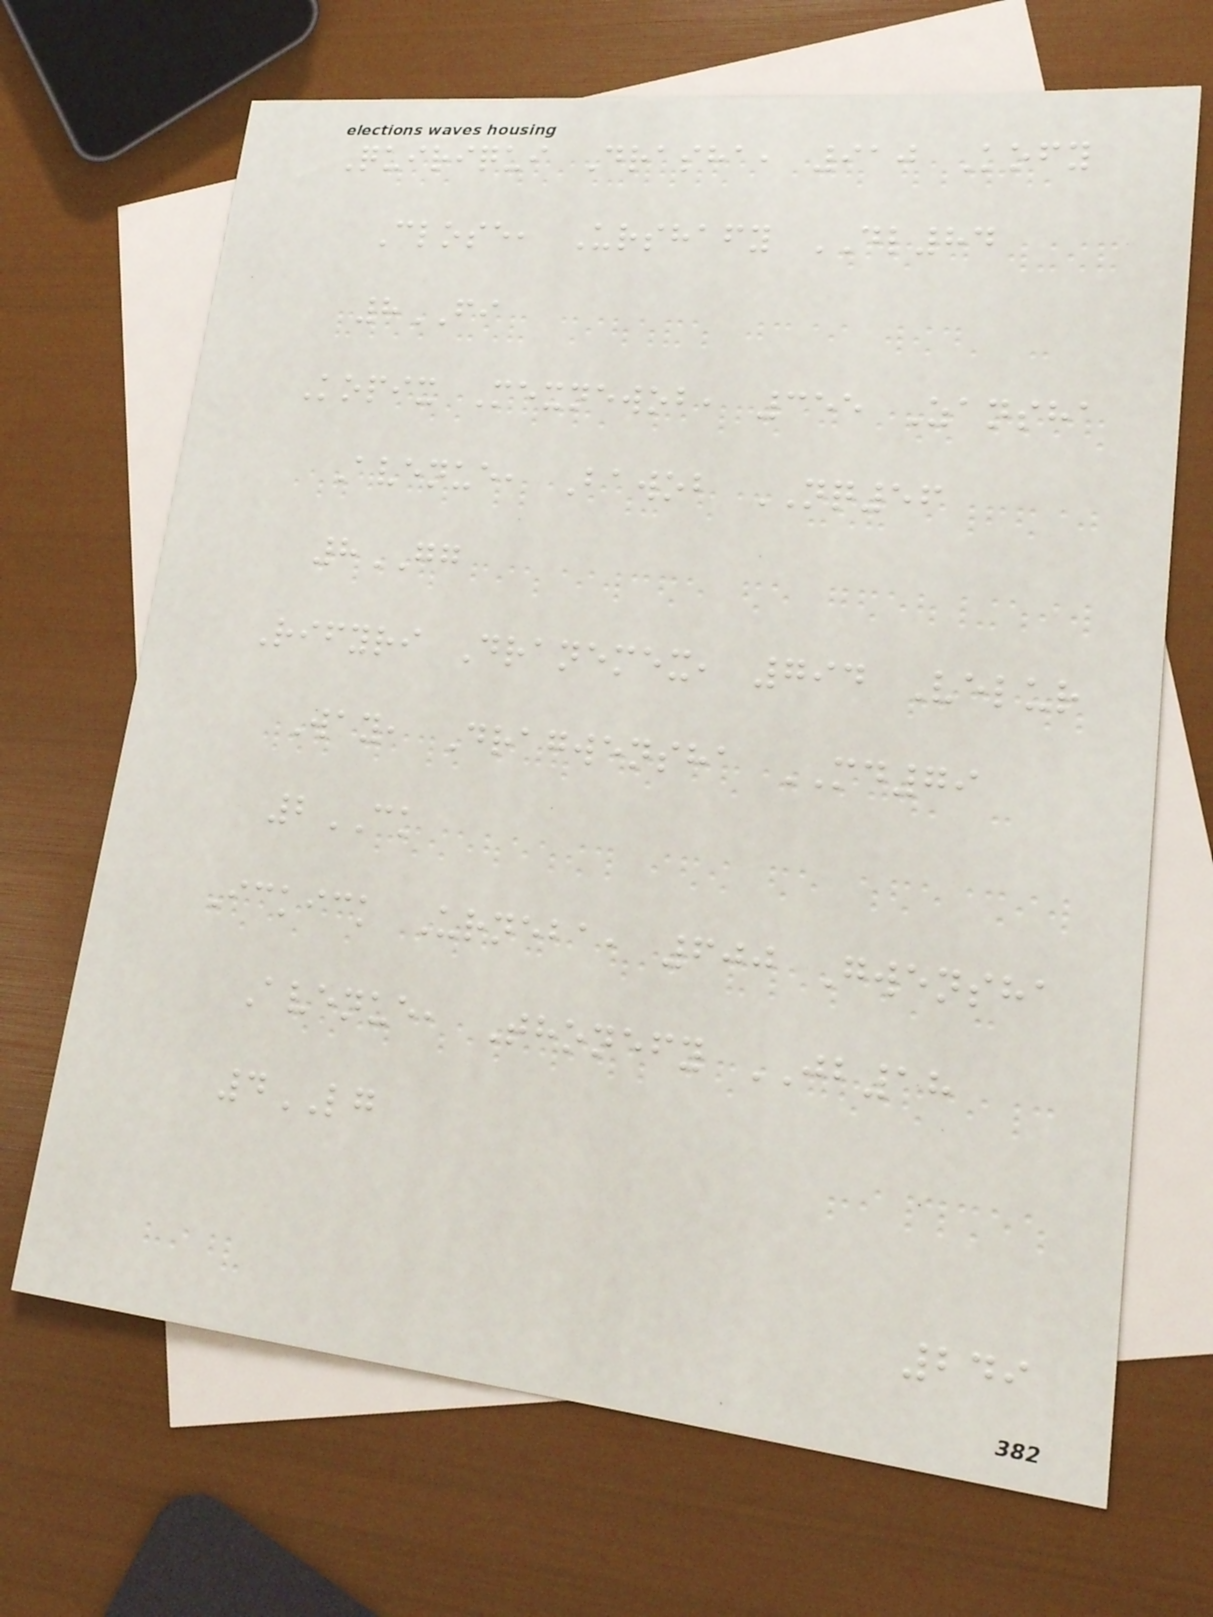Quiriqui Drasha, 910 Kofy
Close, Urshafy DL84
8FI
Kopix Mexnewob, 355 Zansha
Avenue, Bawob NQ56
8GG
Rifyri Dranemex, 794 Velur
Way, Dragwensha MD79
2CK
Ickick Urneba, 600 Gwensha
Avenue, Thonefy JB18
4LG
249
